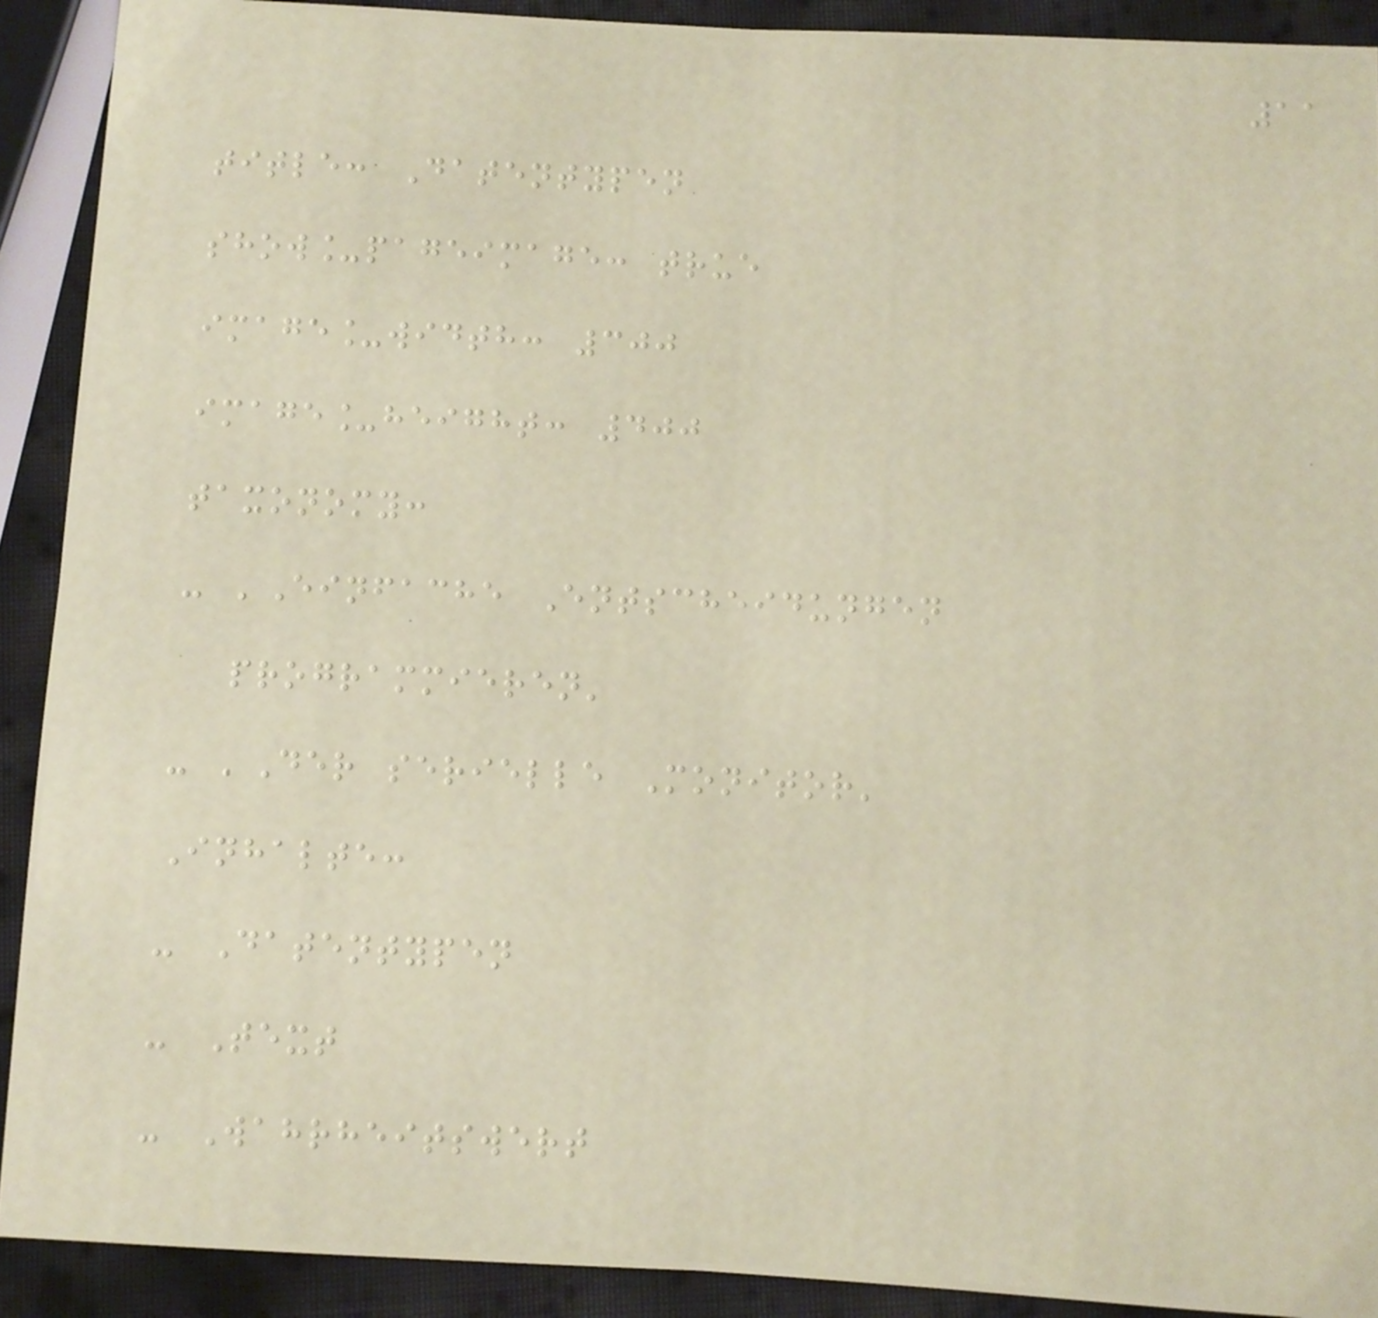11
title: Datentypen
show_pageimage: true
image_width: 300
image_height: 400
taxonomy:
- 'Einfache Entscheidungen
programmieren'
- 'Der serielle Monitor'
Inhalte:
- Datentypen
- Text
- Wahrheitswert
